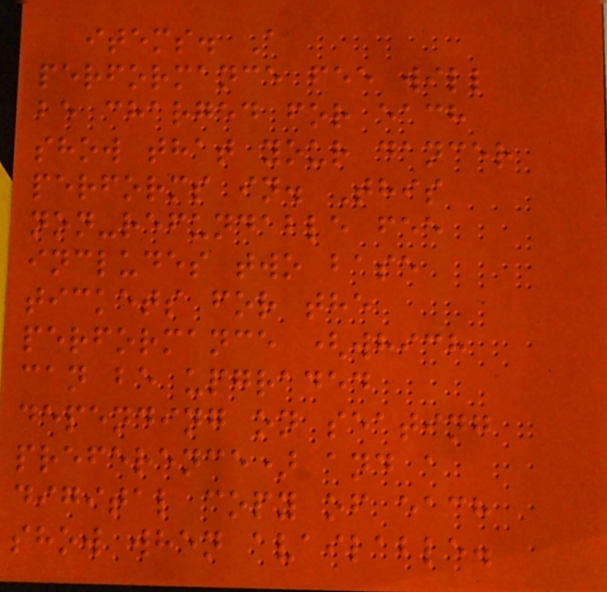items. A
performance fee will
be charged for each
show that your dancer
performs in. This
non-refundable fee
includes two base
tickets for the
performance (which
can be upgraded
depending on seating
preference) and a
digital copy of each
show when available.
